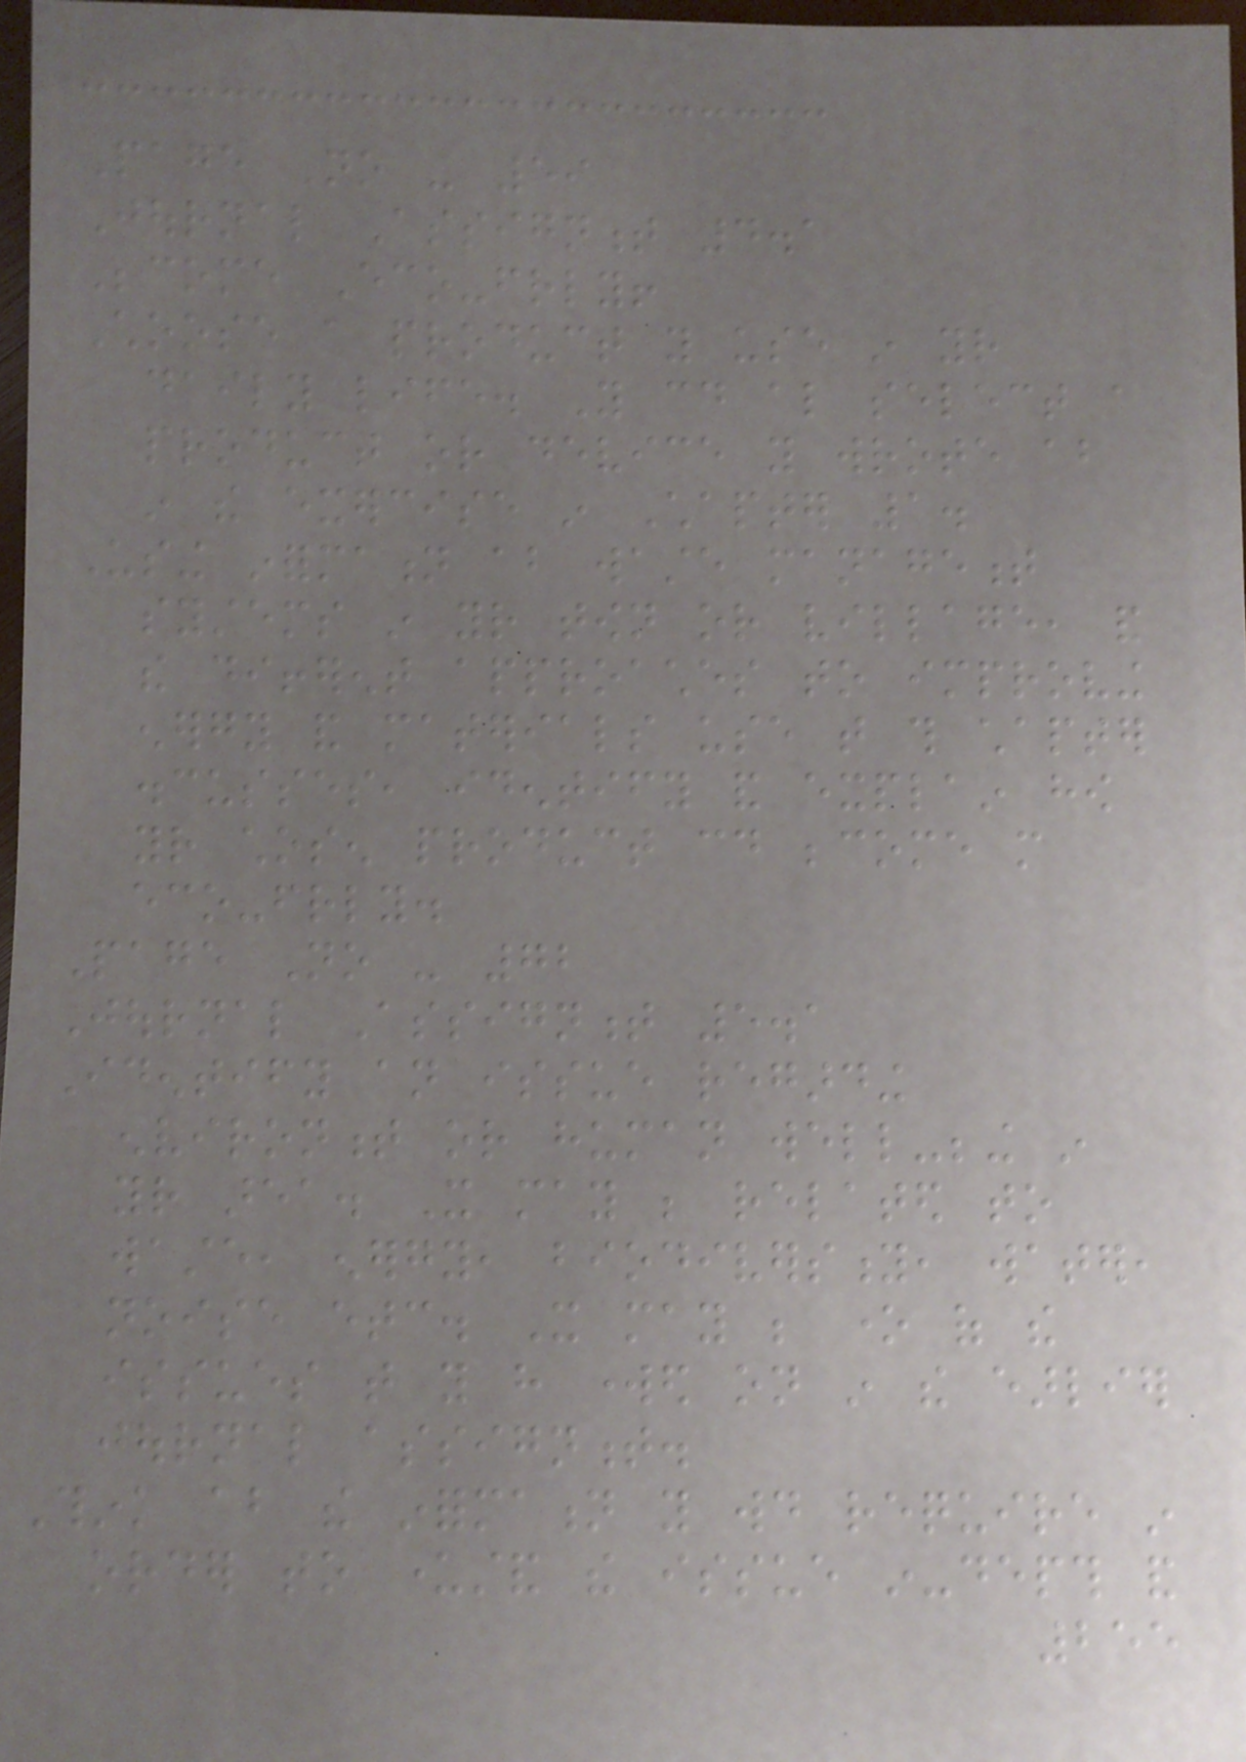Page No - 59
Journal Assignment 4.1
Become Eco-friendly!
Choose a product you use in your
daily life. You could also select a
product or device you wrote about
in the exercise in Chapter 1.
Using information about waste management
systems in your town or village, and
the different approaches to improving
energy and materials use that this chapter
discusses, identify and explain how
your chosen product could become more
eco-friendly.
Page No - 72
Journal Assignment 5.1
Identify an issue regarding
environment or human well-being in
your area. It may be related to
waste, energy, biodiversity, water,
noise etc. It may be one of the
issues that you have worked on in the earlier
journal assignment.
Think about the information you would require in
order to understand the issue in-depth and
255
